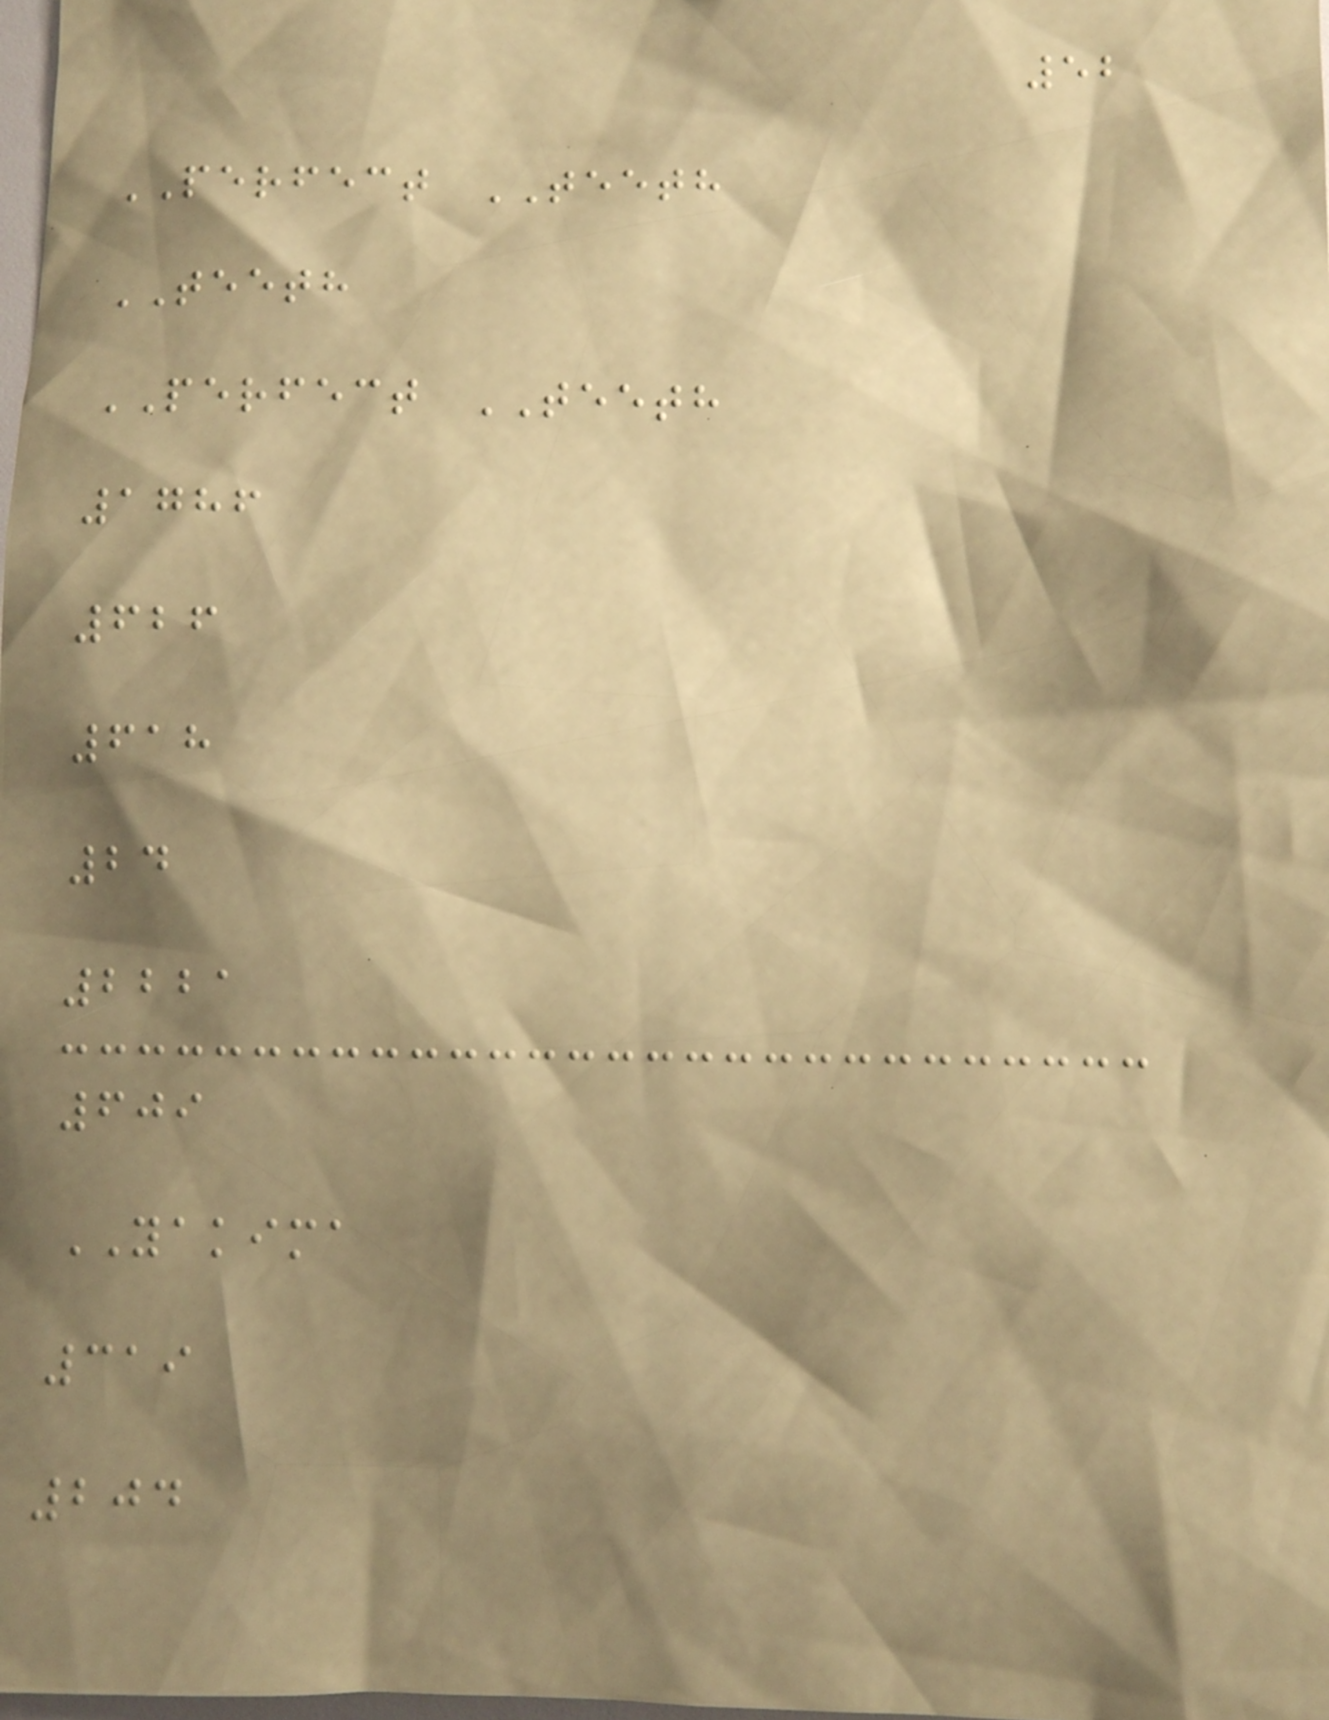52
PERFECT TEETH
TEETH
PERFECT TEETH
1786
626
618
24
2221
609
YAKIMA
319
204
